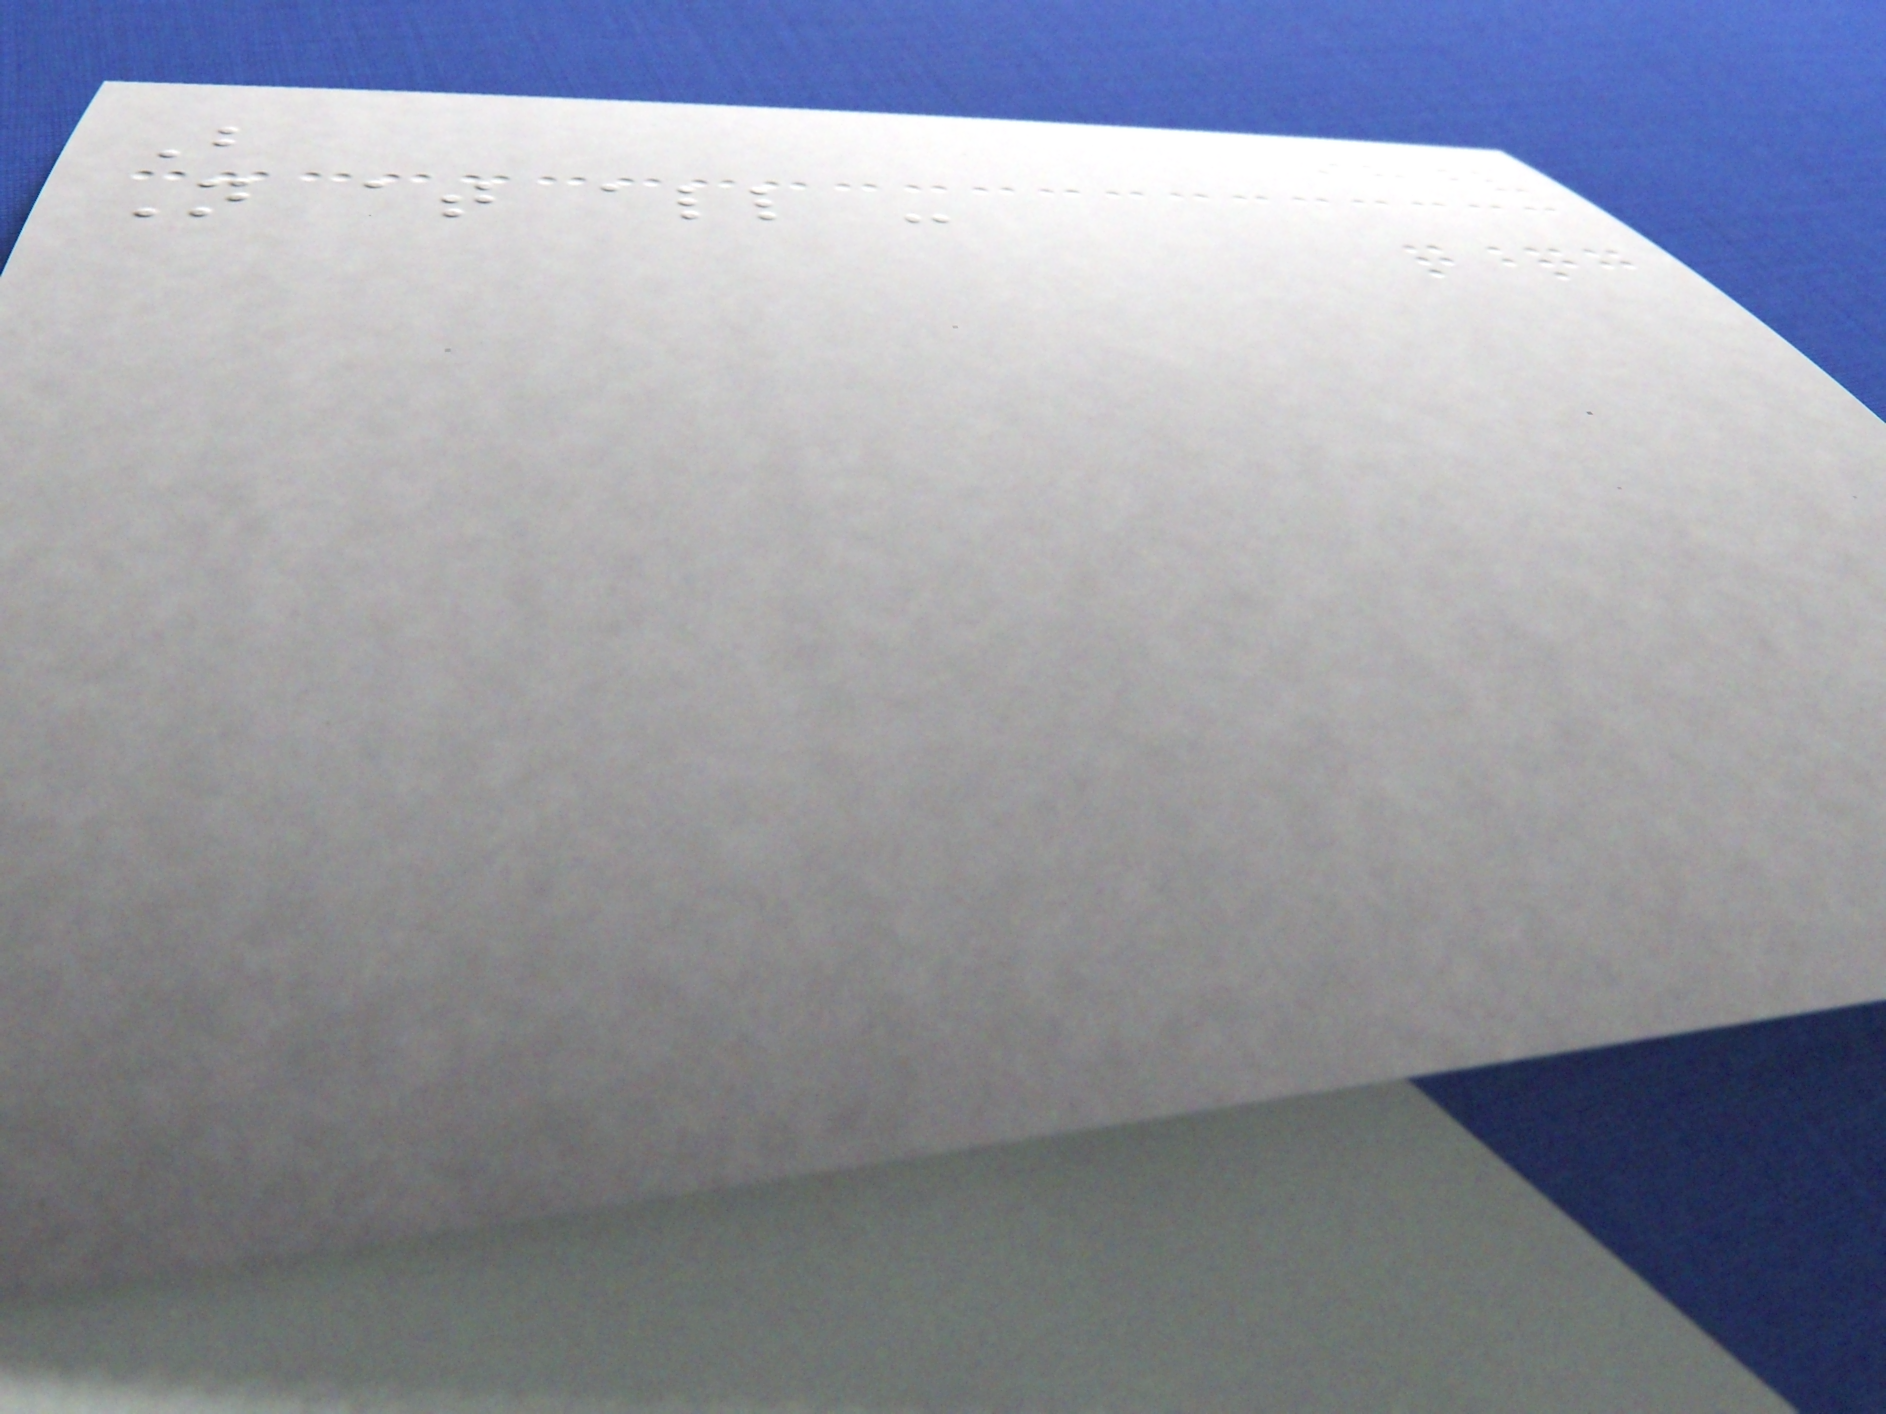But
Not at all -
